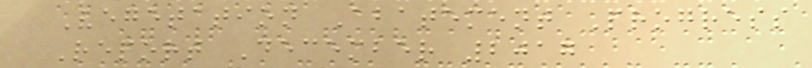Vegetation Abatement Progress
Report December 2017
